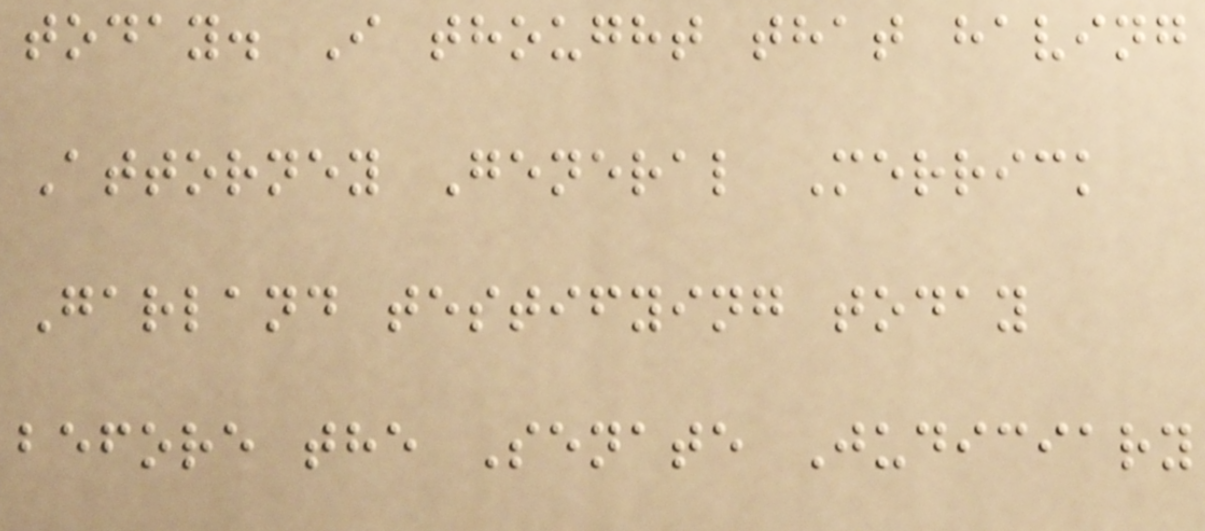today. I thought that having
Attorney General Merrick
Garland testifying today
before the Senate Judiciary
